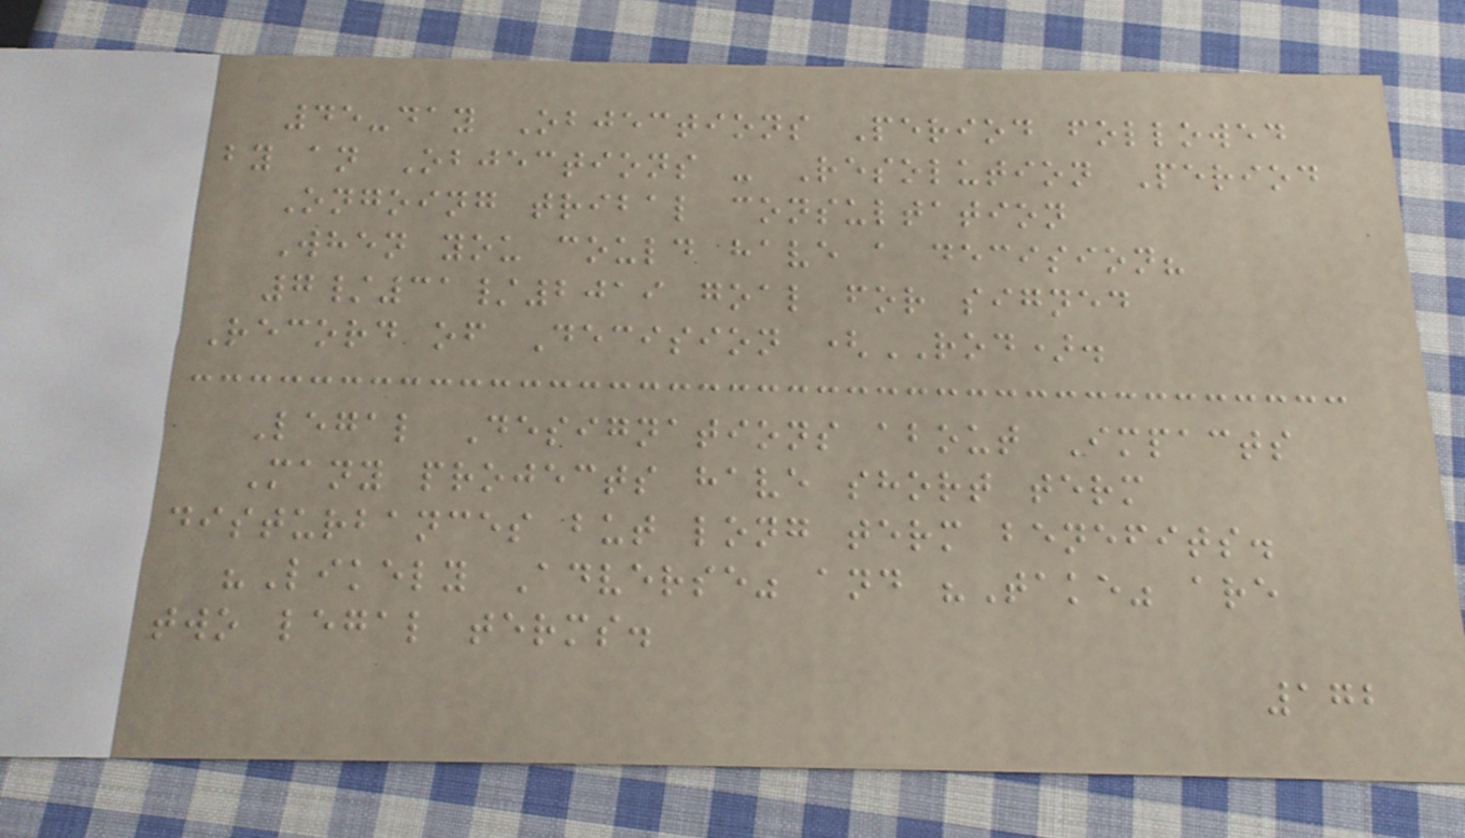45-day Objections Period followed
by an Objections - Resolution Period
Ongoing tribal consultation
When you could have a decision?
7/31/2019 goal for signed
Record of Decision (ROD).
Legal Designations about Impacts
Many projects have short term
disturbances but long term benefits.
"Likely Adverse" and "Take" are
two legal terms.
172
